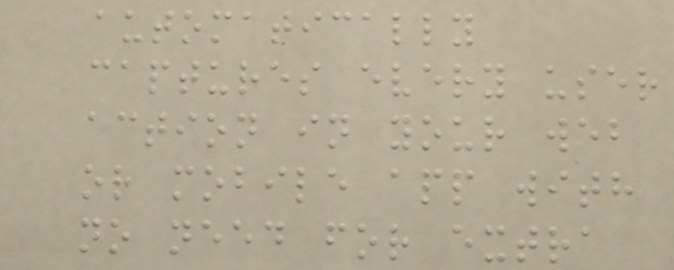automatically
captures every user
action in your web
or mobile app with
no need for extra
